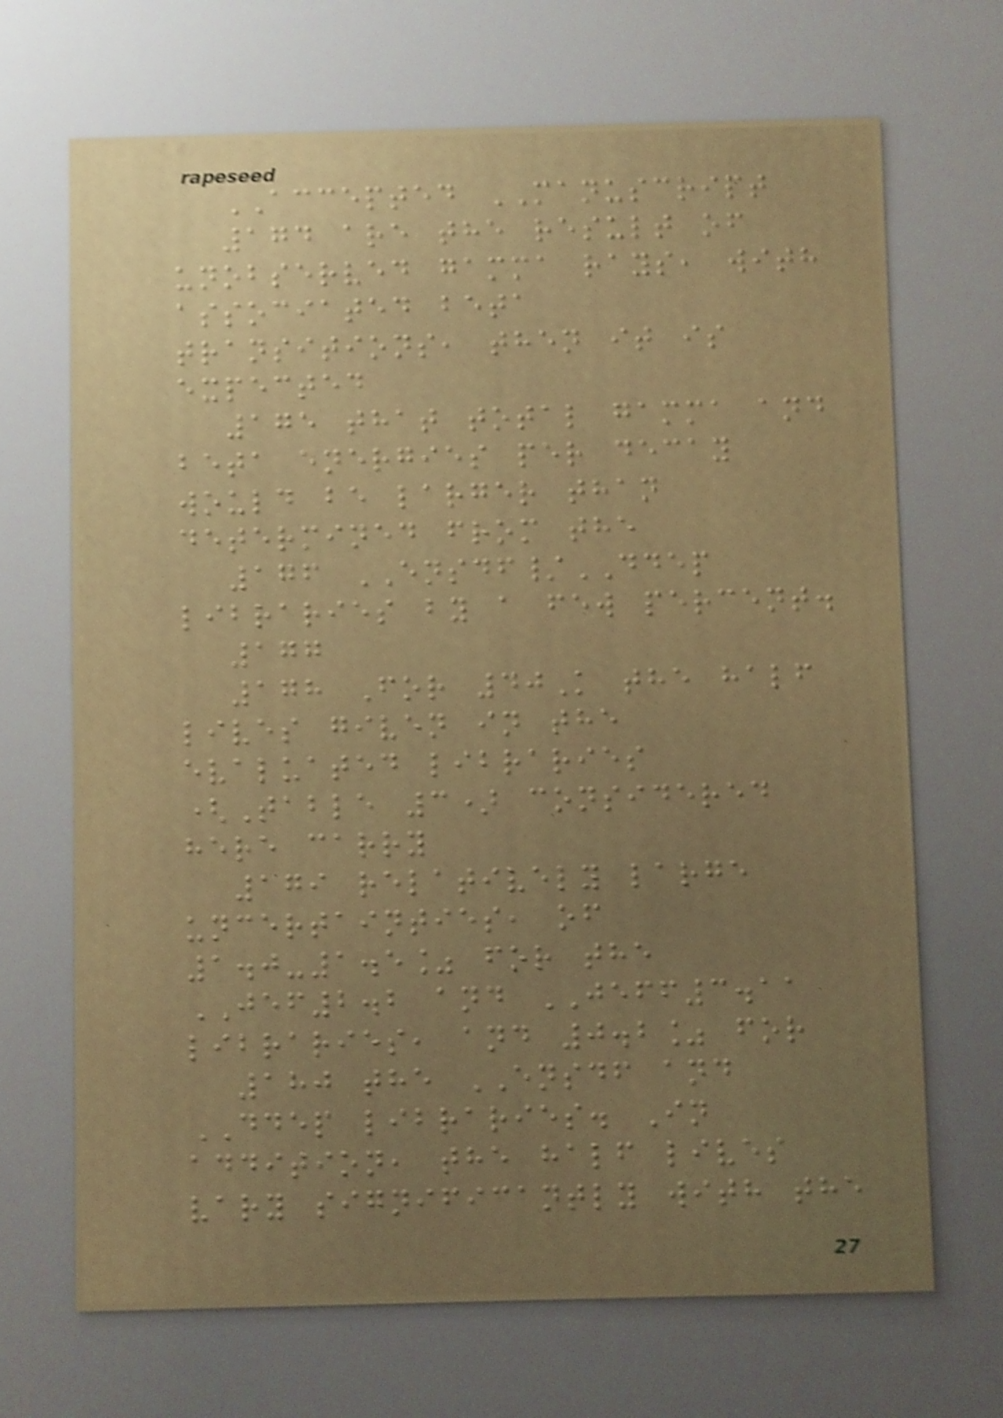ACCEPTED MANUSCRIPT
174 are the result of
unobserved gamma rays, with
associated beta
transitions, then it is
expected
175 that total gamma and
beta energies per decay
would be larger than
determined from the
176 ENSDF/DDEP
libraries by a few percent.
177
178 For 40K the half
lives given in the
evaluated libraries
(Table 3) considered
here carry
179 relatively large
uncertainties, of
1.0-1.5% for the
JEF2.2 and JEFF3.11
libraries, and 0.2% for
180 the ENSDF and
DDEP libraries. In
addition, the half lives
vary significantly with the
